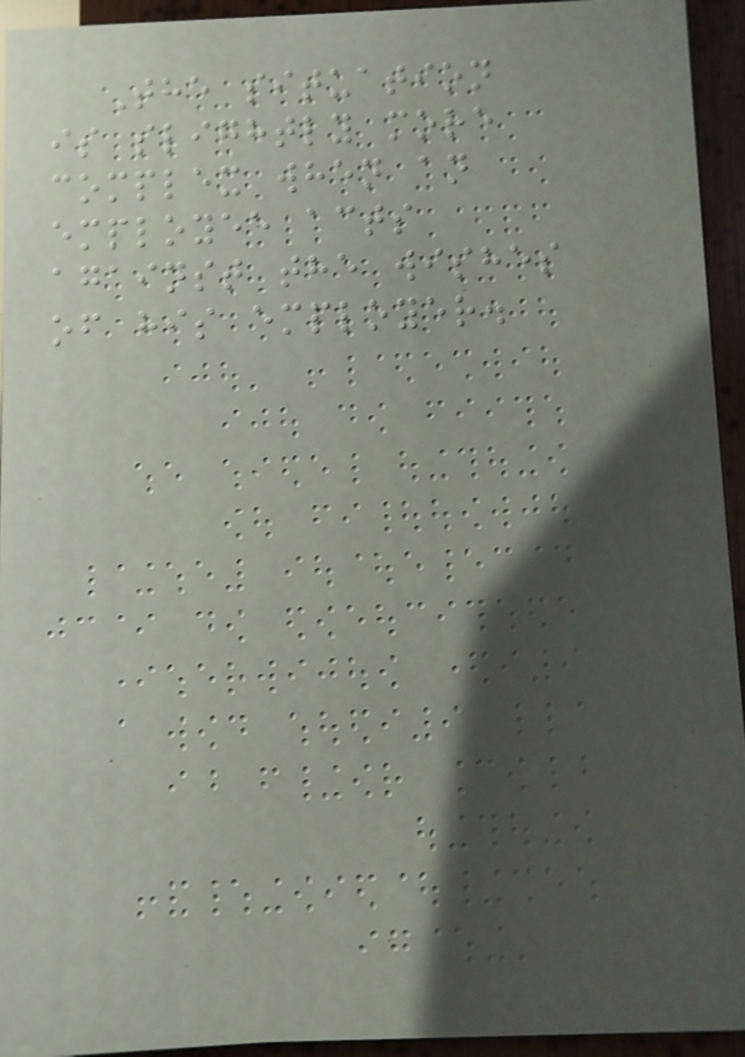The situation
is slightly more
complex when an
employee acts
against the wishes
of his employer.
